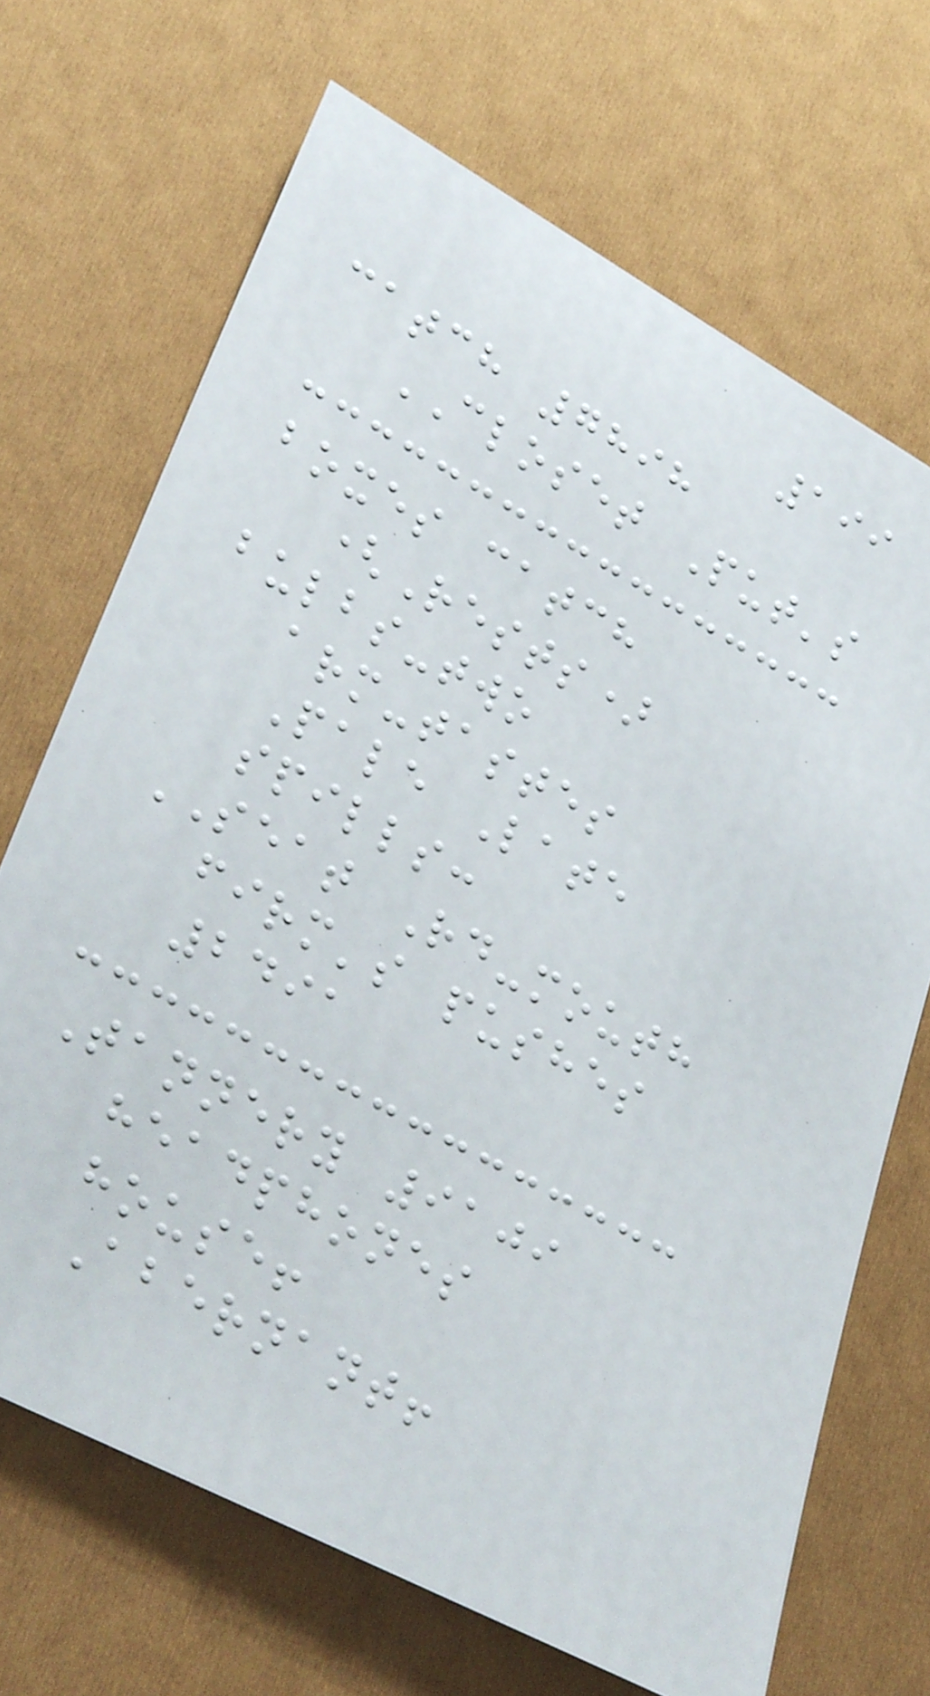199
catch 7898
CLOSET Put's
boxes catch
(Rests)
bulbs-two
arm-tastes
Pale Late
spills:
SEAT Rd-mouth
firm's pushes
2491
Tannery 9109
headphones
house!
Abernant!
